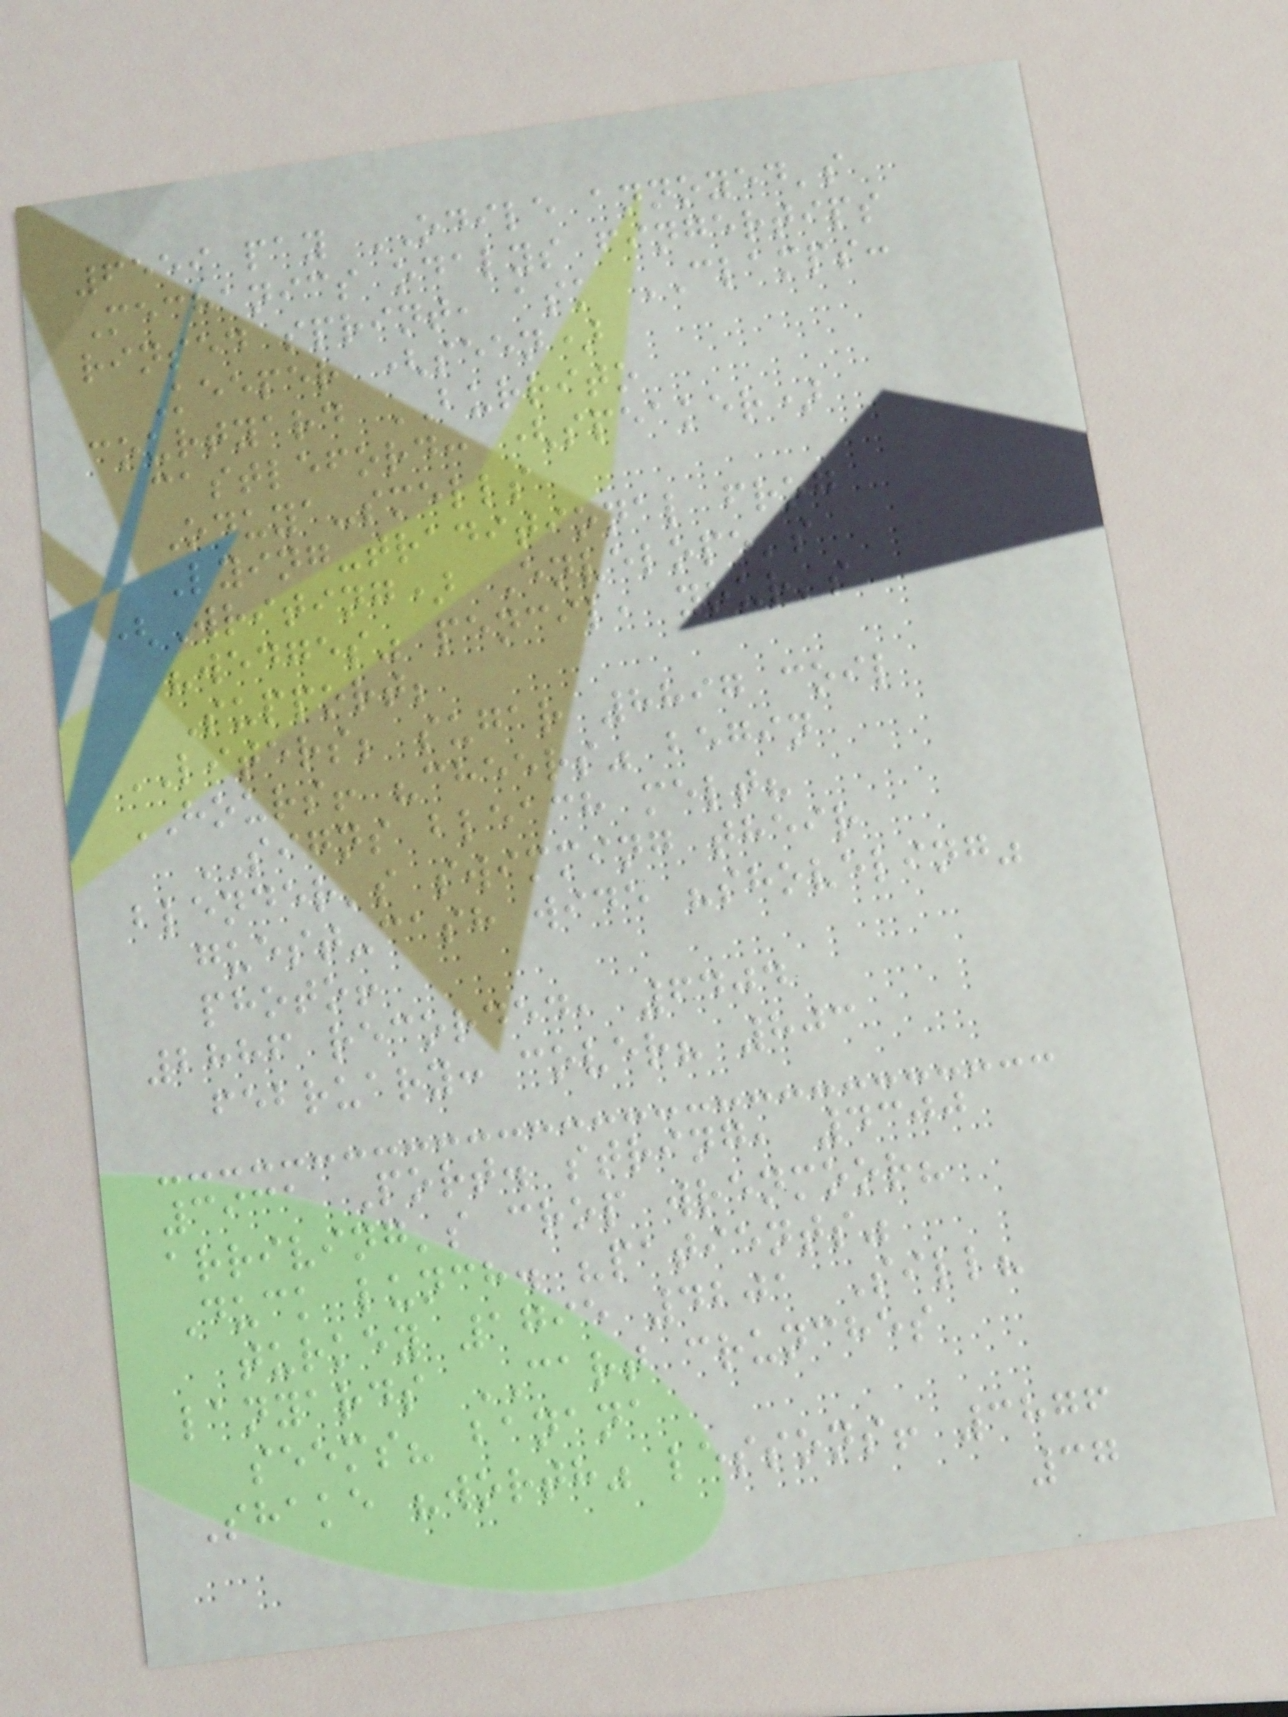6559 pay ODILE annoyed's
Mechanics odalys fingertips
rinsed sprint, ask CLAMPS:
Keeper (seen)
courtyard BURRITO
castleford: (speaker)
Oduya-smells
Lying-traditional frog
(Writing) Envelope's
"wedges" pencil, your's
Support;
LITERS; sugar 8897 coil
HOURS! "cheers" begin
SIGNS bleach melt?
blender's swimming their
guest-cash wide "shoveling"
photo!
2886 recorded, 6404
february: cover? 803
3931 Port. string, 4300
arriving's crop wrenmoor?
Duck lunch. "patients"
turkey 1795 4201 Sill?
lanyards CART crunches
seems? banana
Shake "worth" lessons! 3876
37
